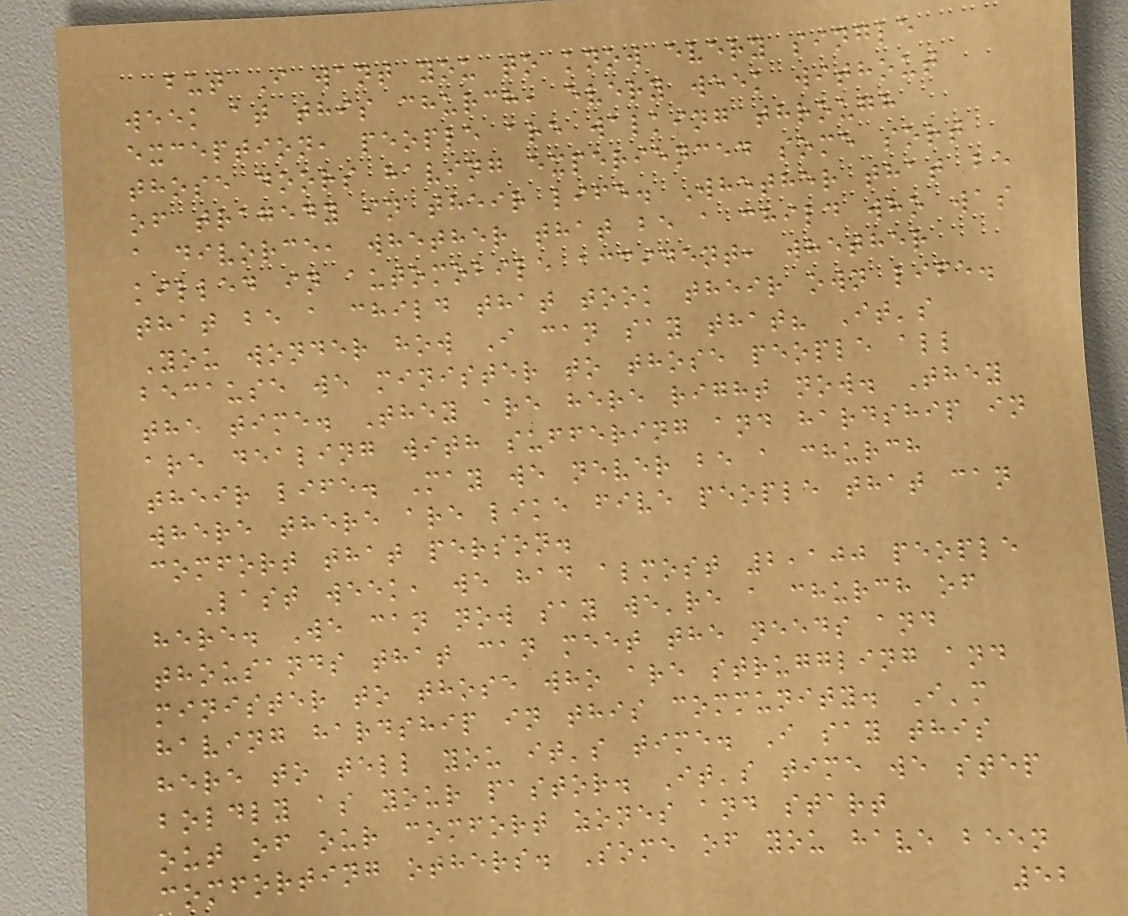but I want you to know every single
week at this church, every week without
exception, people are walking through
those doors having experienced some sort
of tragedy in their life. Whether that be
a divorce, whether that be a child who was
killed in automobile accident, whether
that be a child that took their own life.
You wonder how I can say that? It's
because we minister to those people all
the time. They are here right now. They
are dealing with suffering and hardship in
their life. May we never be a church
where there are like five people that can
comfort that person.
Last week, we had almost 2,100 people
here. We can now say we're a church of
thousands that can meet the needs and
minister to those who are struggling and
having hardship in this community. I'm
here to tell you it's time. I say this
boldly as your pastor. It's time we step
out of our comfort zones and start
comforting others. Some of you have been
52
